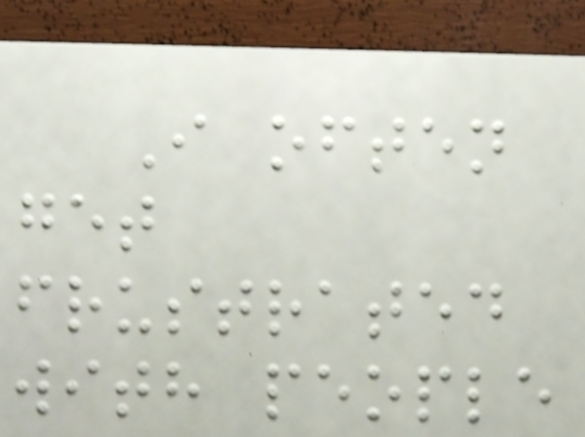I often
get
frustrated
with people
